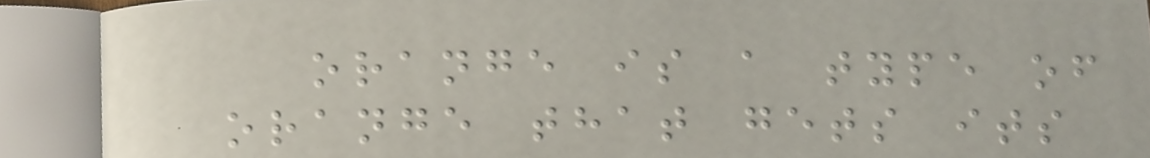orange is a type of
orange that gets its
